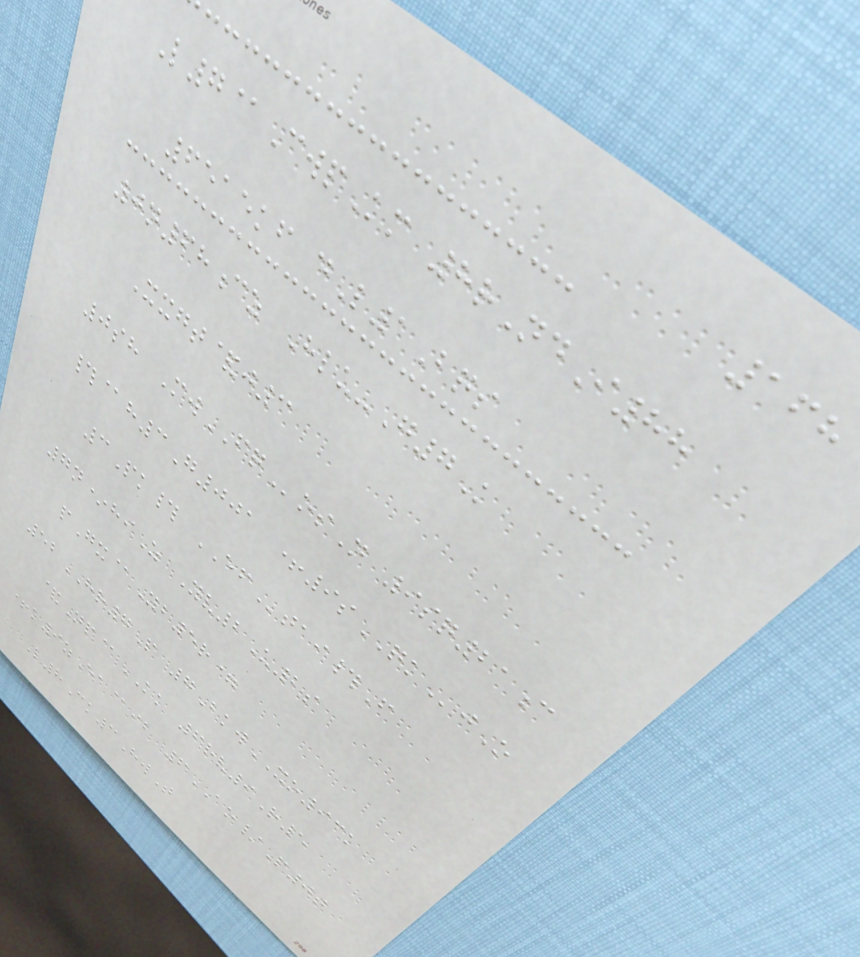168
L7@CwpKm 8rNdI88
6515kf dL1Bqs
0n68cz Hlu-G7K
Xxgt&j3
0sh MwFQosN 9sq21c
#@h3G001 +9sQKjO
3Pk# EFtai#F
7n*hiZ Yv2U2s
pGx@Yb5r=
52HR7P 7BkwXO93k
&Np@KK 6rv9R5
+k9zEa@ib 6AO/P0t
L8Ck3HwT
